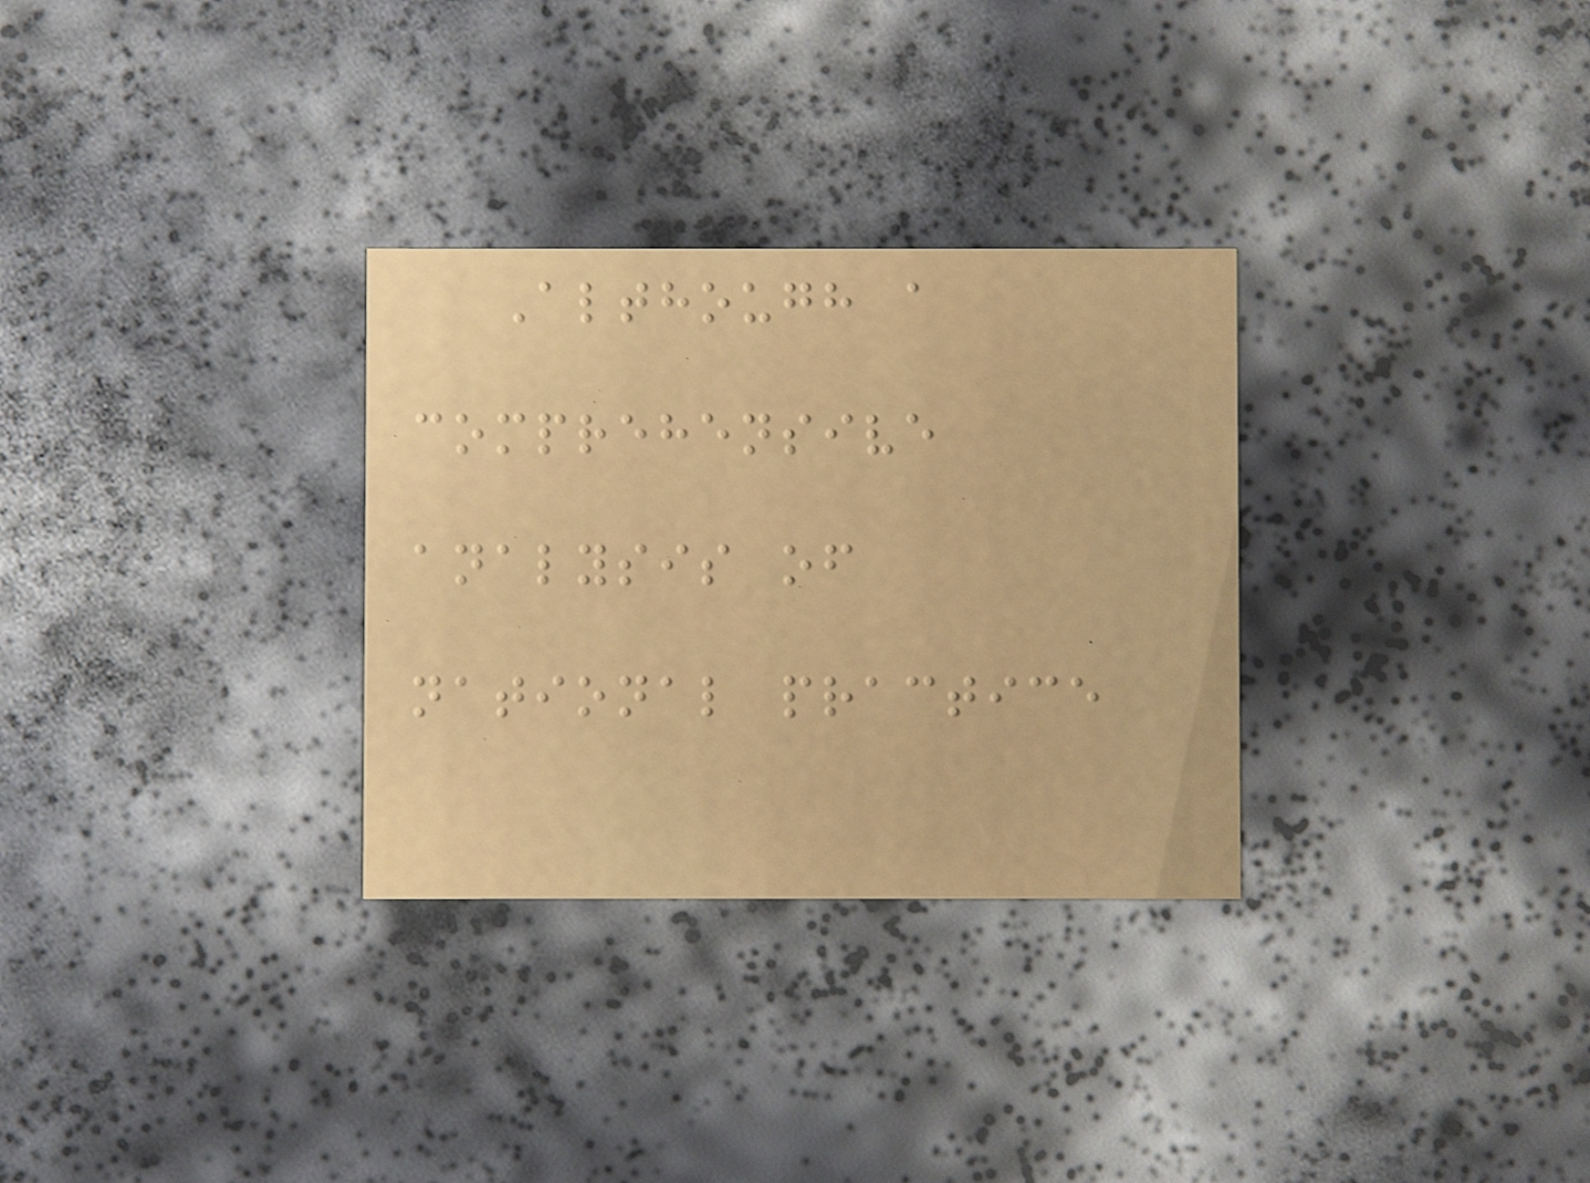Although a
comprehensive
analysis of
national practice
